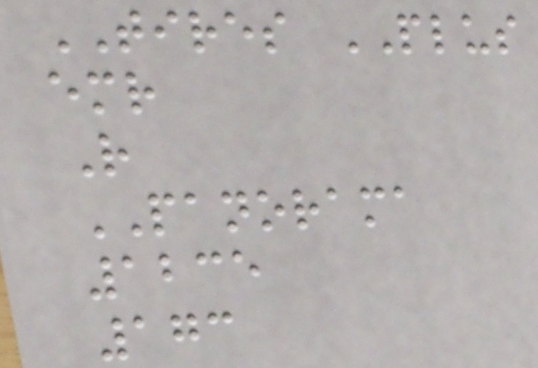TIRES PLUS
emr
R
PANORAMA
1235
173
